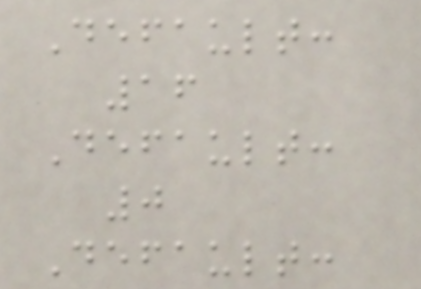Default:
16
Default:
0
Default:
